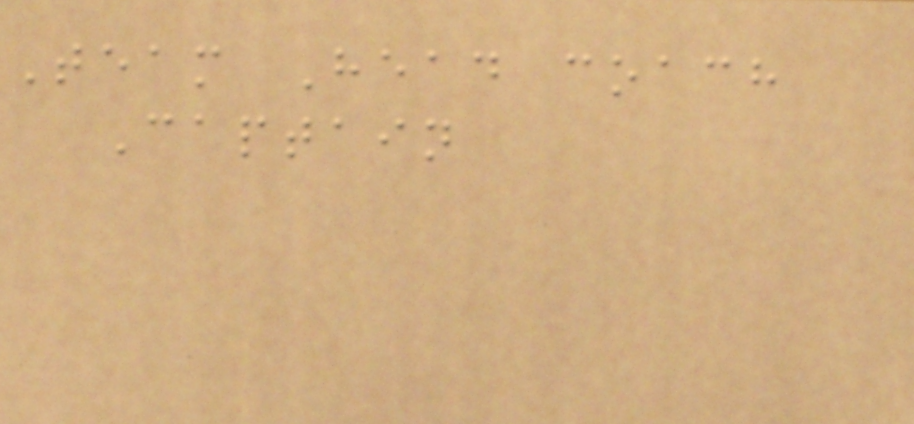Team Head coach
Captain
